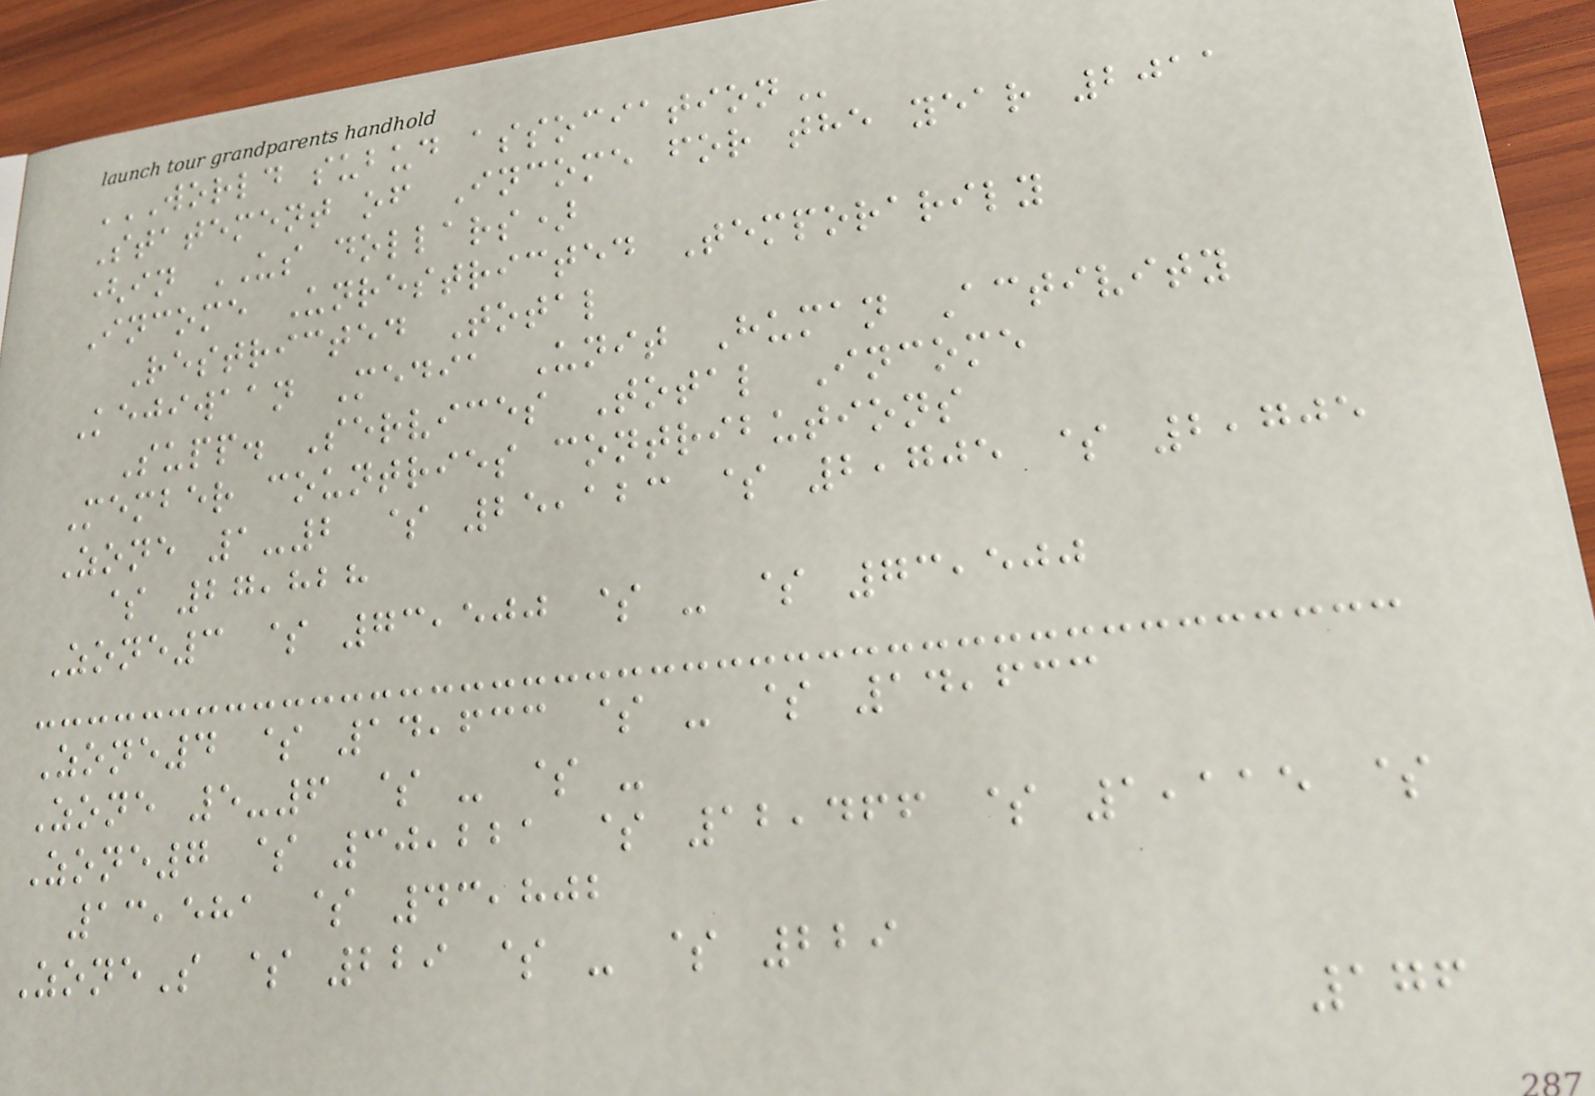WORLD SUBUD ASSOCIATION
Statement of Income for the year 2011
(in US dollars)
Income Unrestricted Temporarily
Restricted Total
Kejiwaan Media Unit Human Activity
Supp. Services Total Income
Member countries contributions
Zone 1-2 $ 25,123 $ 2,705 $ 2,705
$ 27,828
Zone3 $ 73,500 $ - $ 73,500
Zone4 $ 14,633 $ - $ 14,633
Zone 5-6 $ - $ -
Zone7 $ 30,221 $ 12,466 $ 1,115 $
13,581 $ 43,802
ZoneS $ 229 $ - $ 229
176
